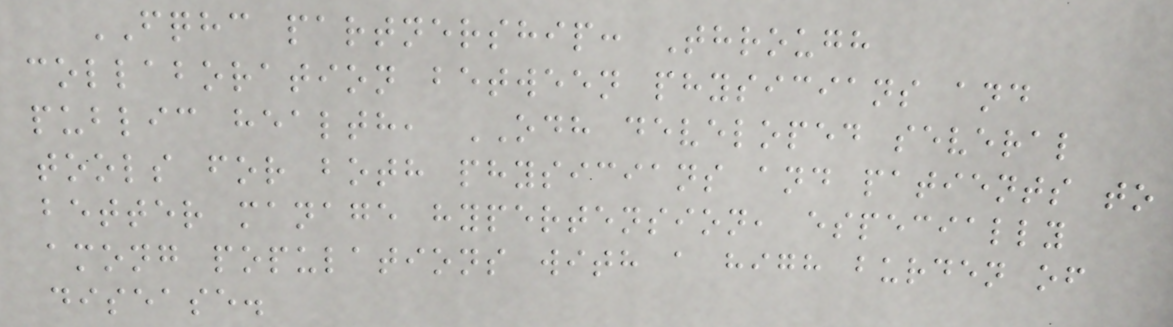FQHC partnership: Through
collaboration between physicians and
public health, ODH developed several
tools for both physicians and patients to
better manage hypertension, especially
among populations with a high burden of
disease.
